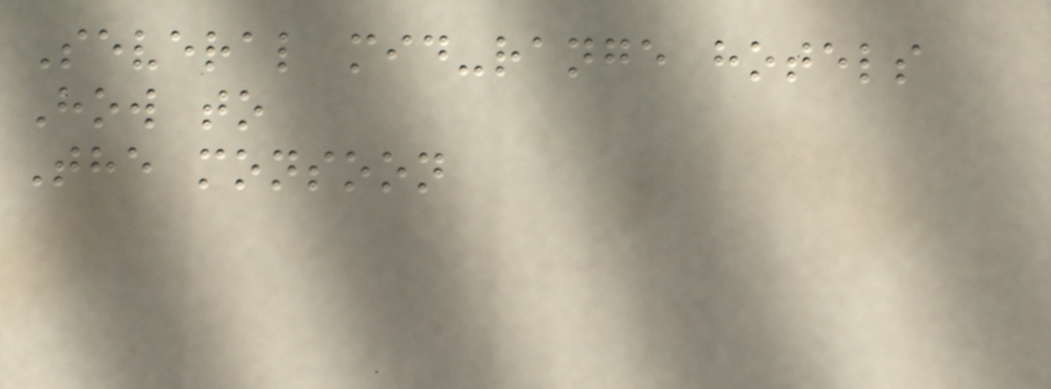Several mid-range hotels
How to
The monsoon
